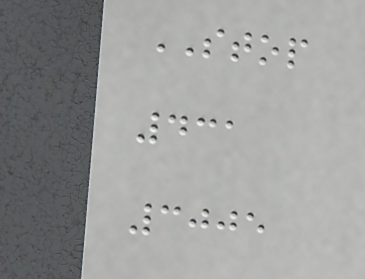STOP
431
3005
